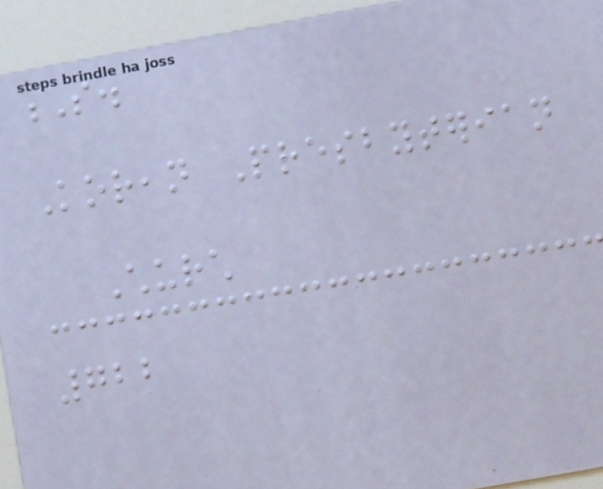S.
Korean Presbyterian
Church
722
